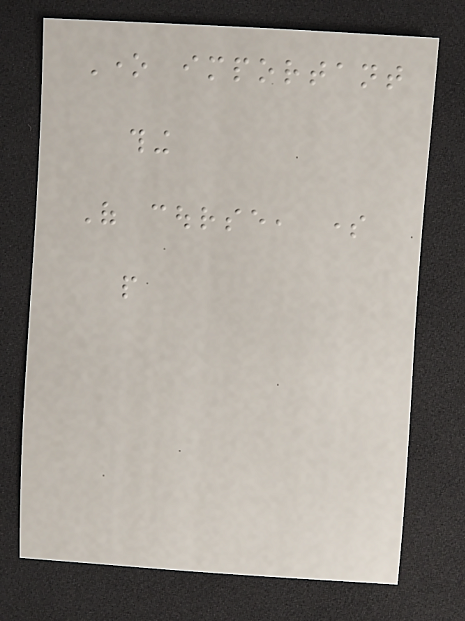One important
thing
Of course, some
people
